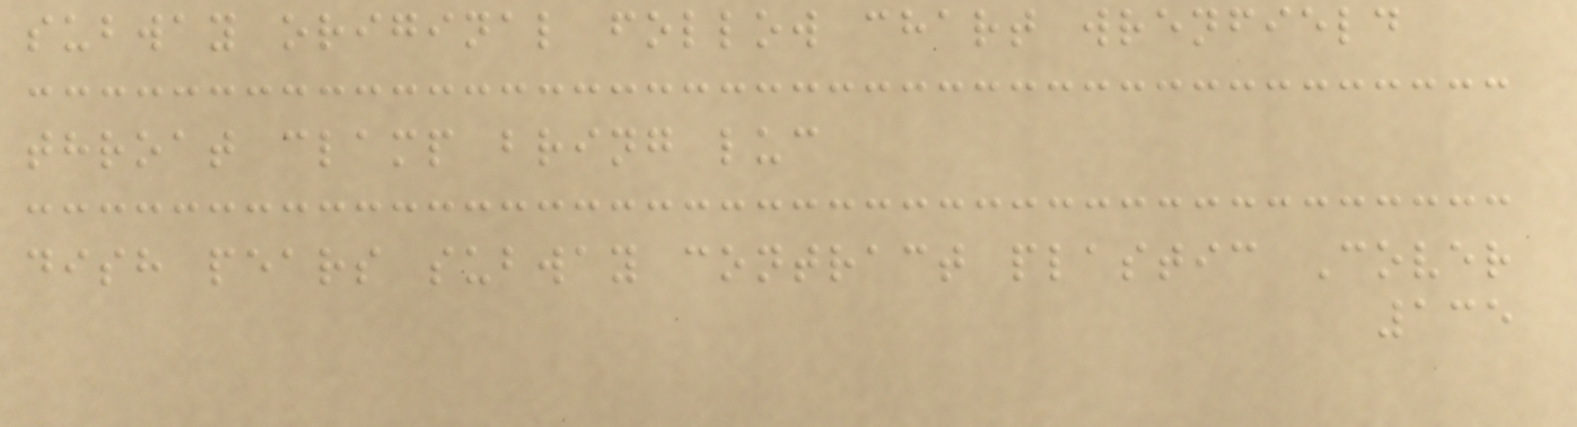subway original follow chart wrenfield
throat clamp bring luc
dish pears subway contract plastic Cover
135
